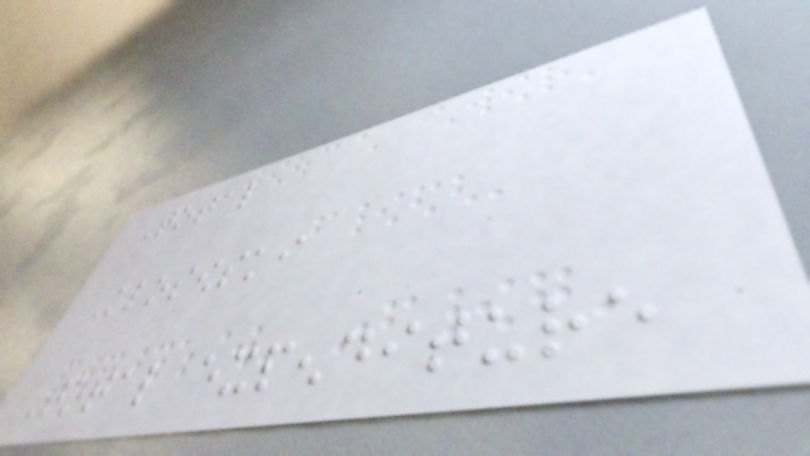Total
Klosowski
Total expenditure
